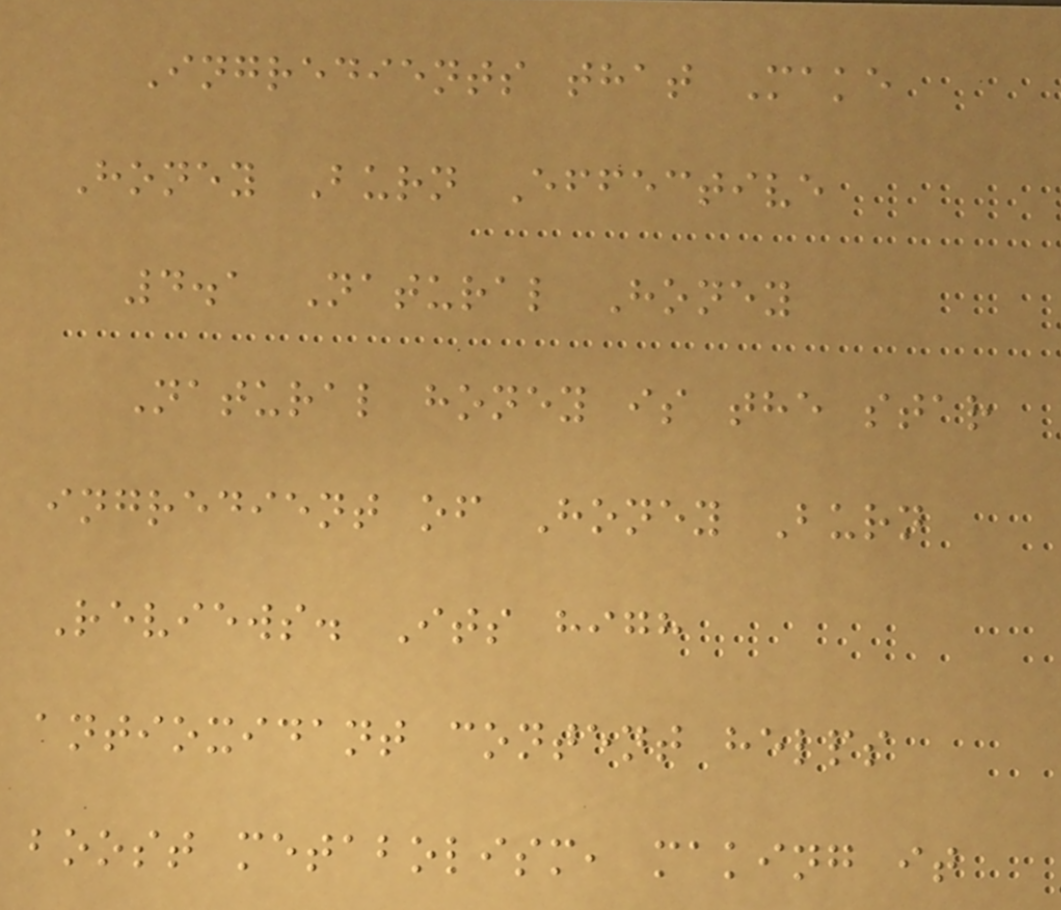Ingredients that Make
Honey Burn Effective
4.1 Natural Honey
Natural honey is the star
ingredient of Honey Burn
Reviews. Its high
antioxidant content helps
boost metabolism, making it
